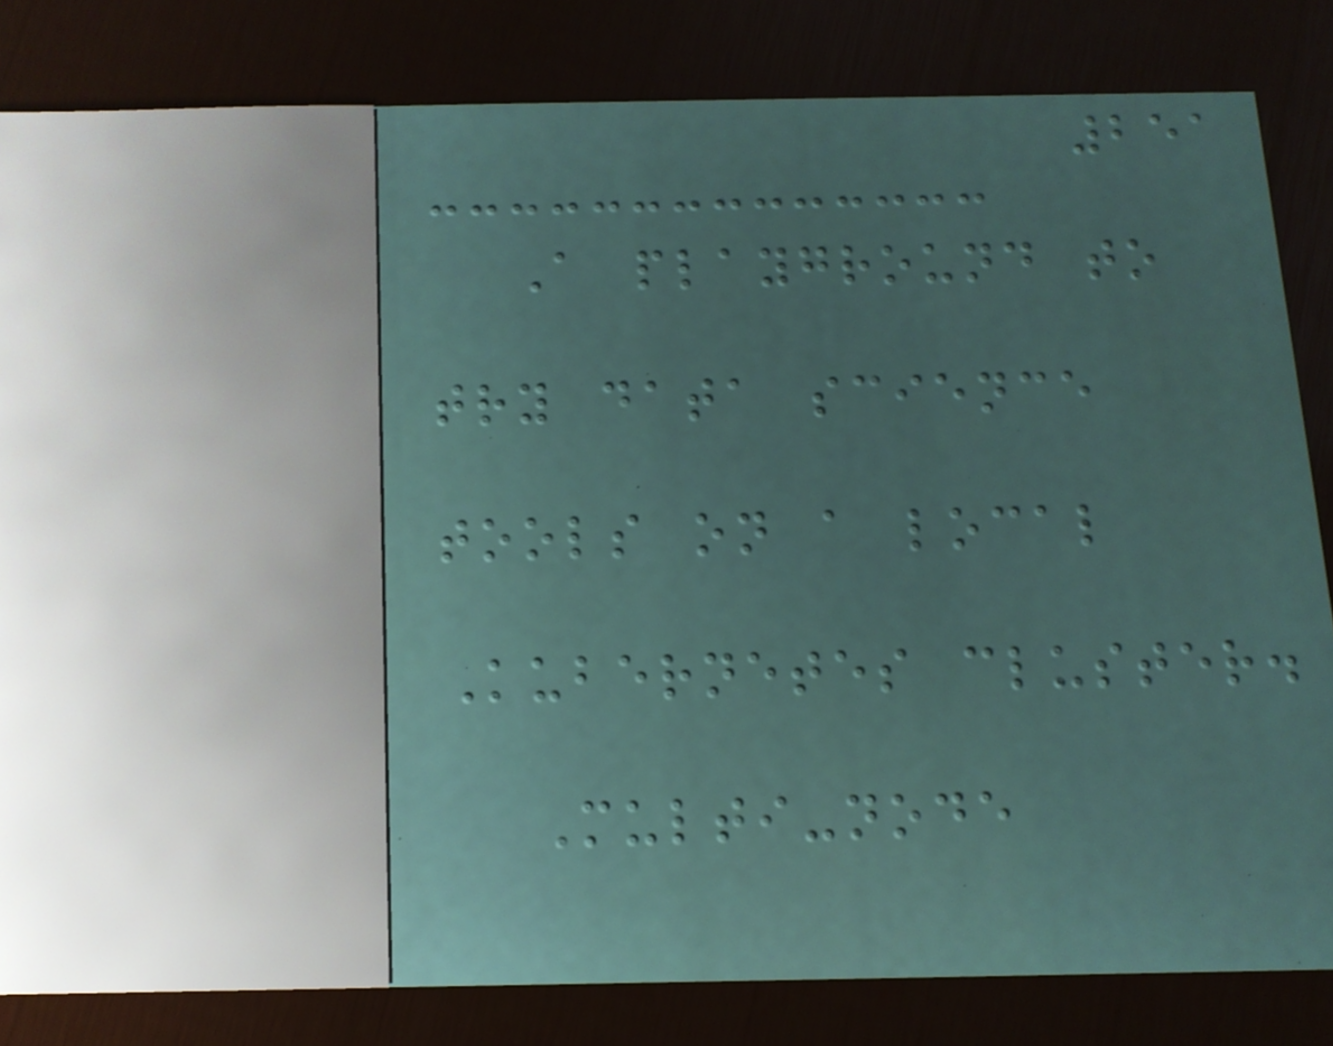251
A playground to
try data science
tools on a local
Kubernetes cluster.
Multi-node
